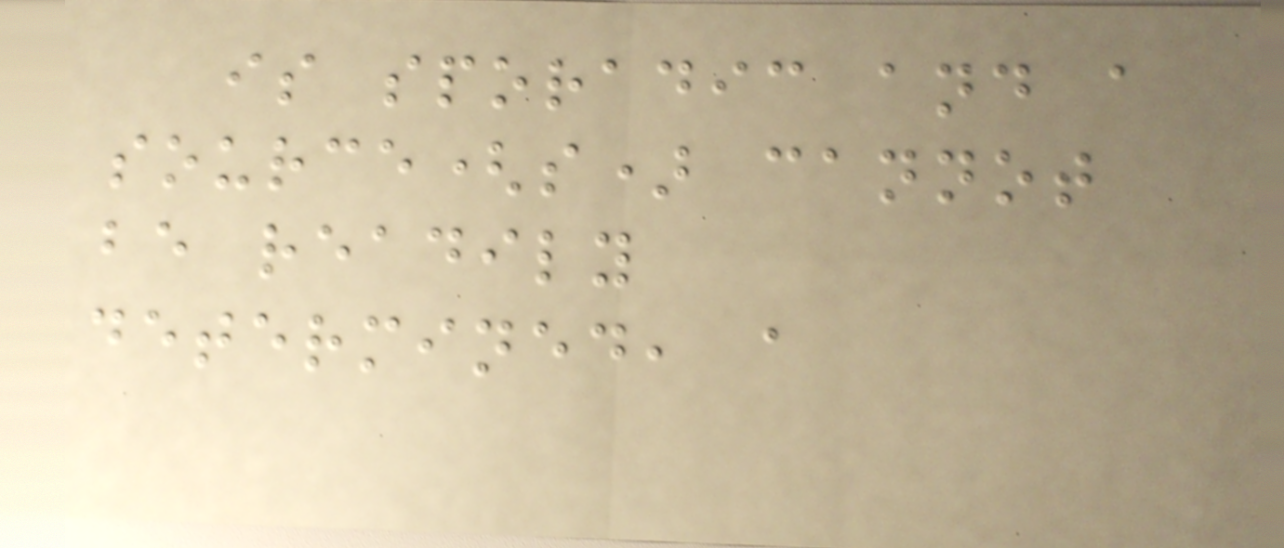is sporadic and a
source(s) cannot
be readily
determined, a
